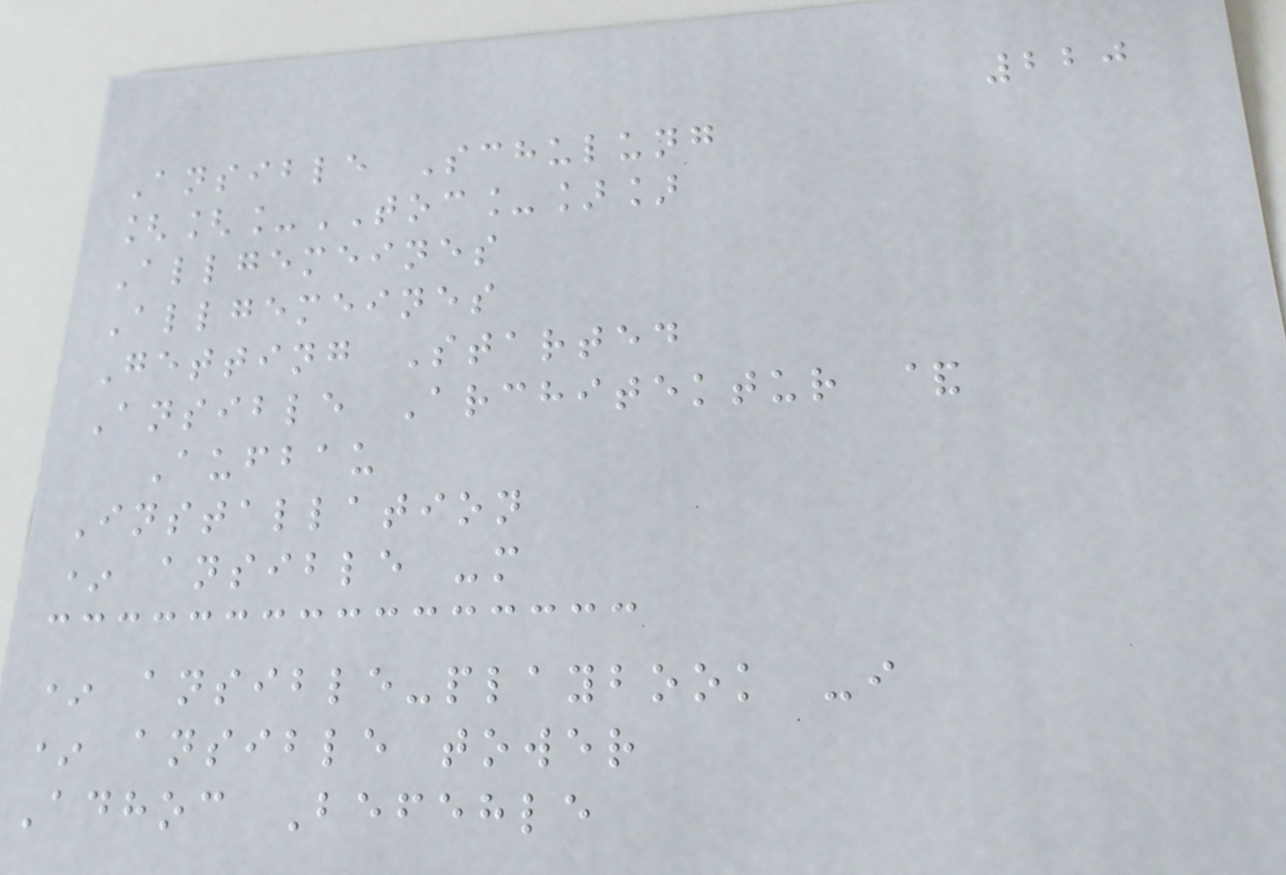220
Ansible Schulung
[[_TOC_]]
Allgemeines
Allgemeines
Getting Started
Ansible Architektur &
Aufbau
Installation
* ansible -m
* ansible-playbook -i
* ansible tower
Adhoc Befehle
